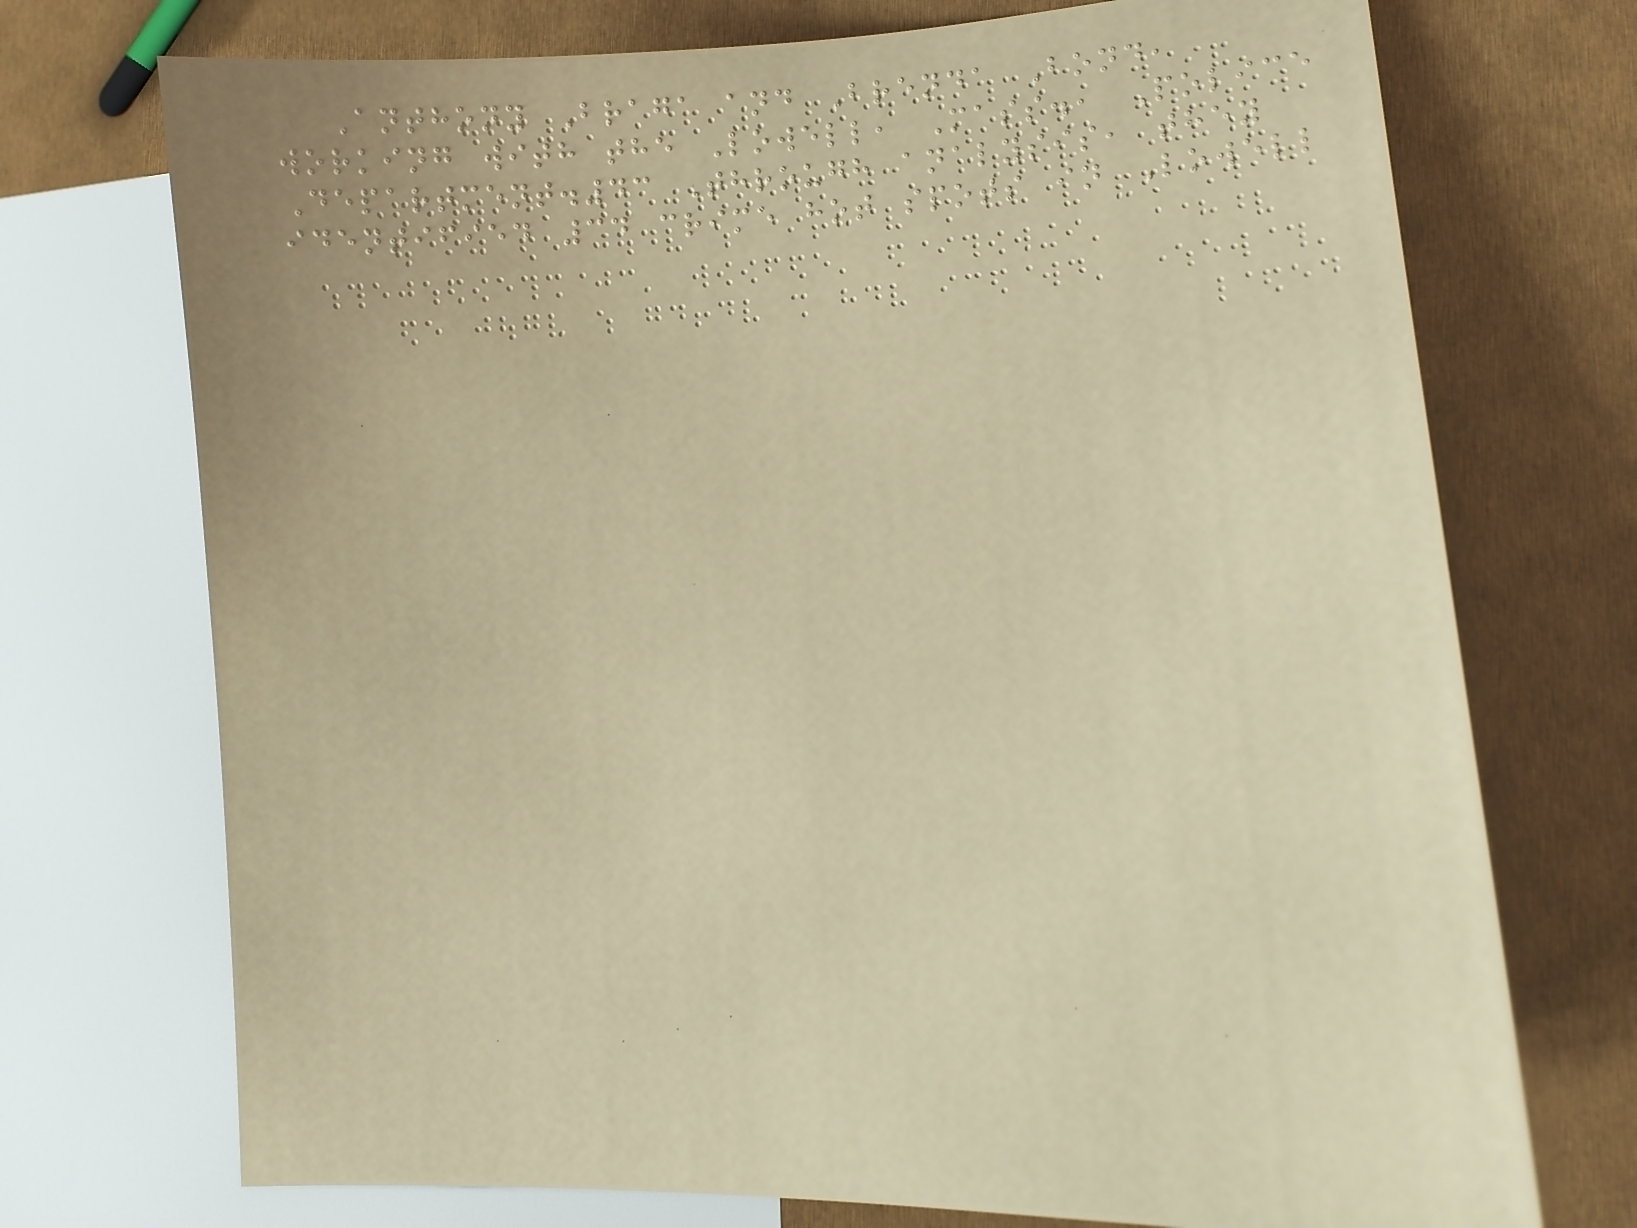Anthony Braga and Brenda Bond,
working with the Lowell, Mass., Police
Department.43 Through analysis, they
identified 34 crime hot spots in Lowell
